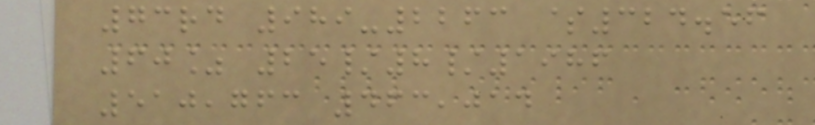73rd 989-2263 $324.56
60% 25/8/1986
510,763 463,014
